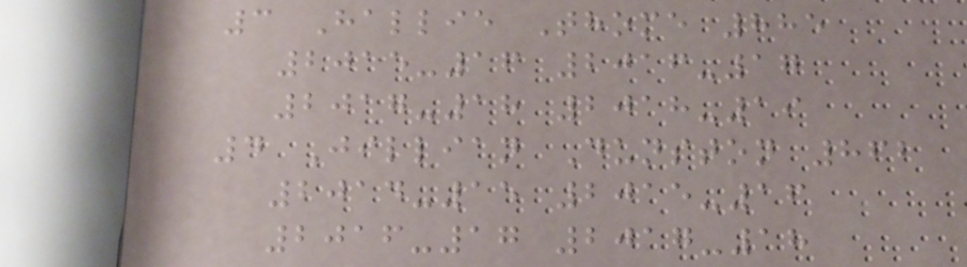3 Hallie Thome 885
2015-16 2016-17
2017-18 2018-19
4 Jillian Dunston 862
2014-15 2015-16
2016-17 2017-18
